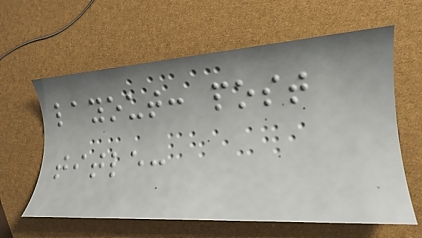layout: post
title:
